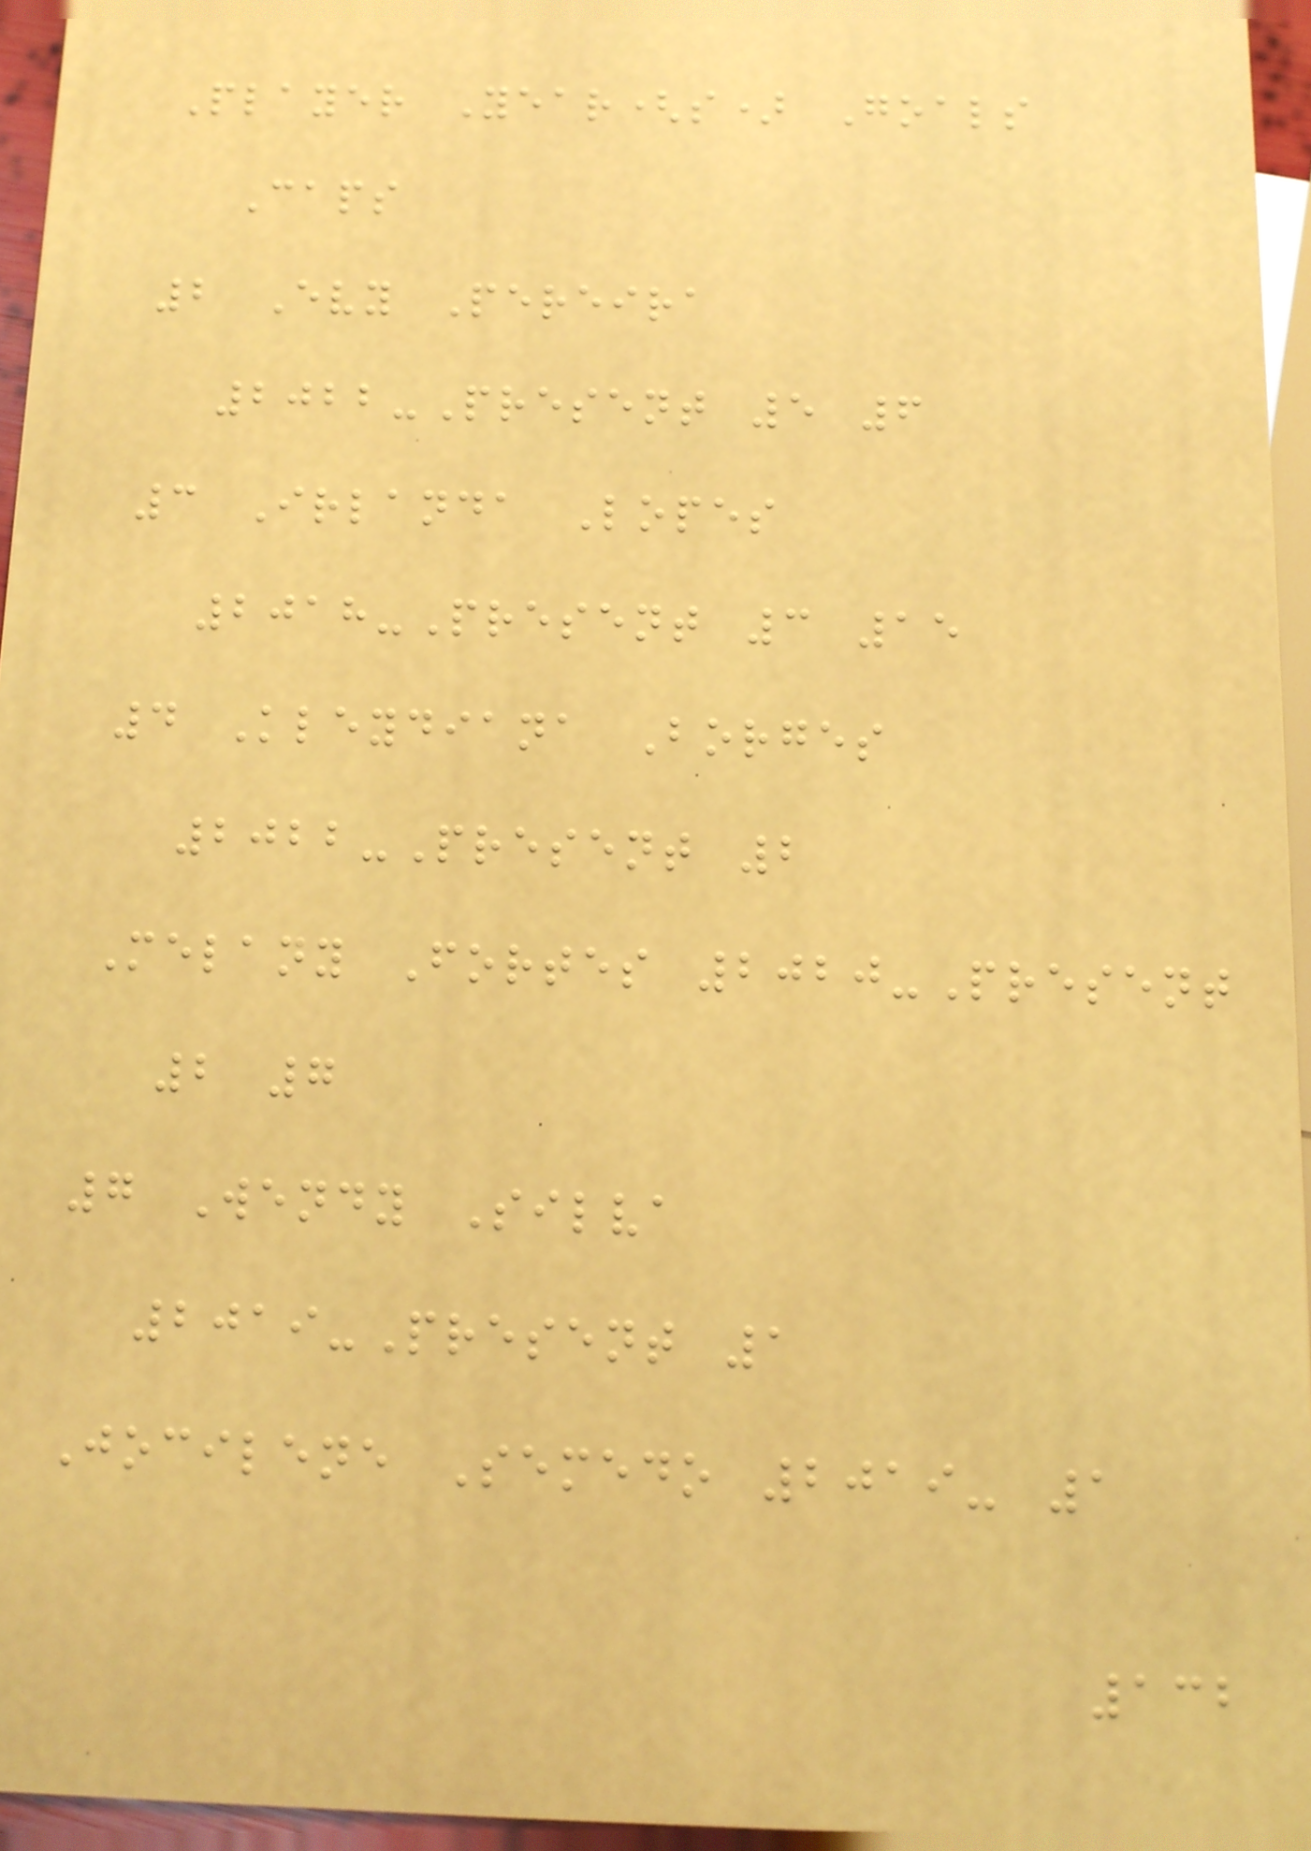Player Year(s) Goals
Caps
2 Evy Pereira
2022-Present 5 6
3 Irlanda Lopes
2018-Present 3 15
4 Kleydiana Borges
2022-Present 2
Melany Fortes 2020-Present
2 7
7 Wendy Silva
2019-Present 1
Jocilene Semedo 2019- 1
132
